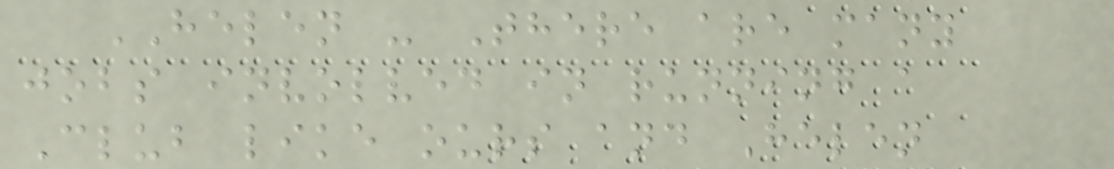HELEN - There are many
jobs involved in running a
Club like ours and Helen
